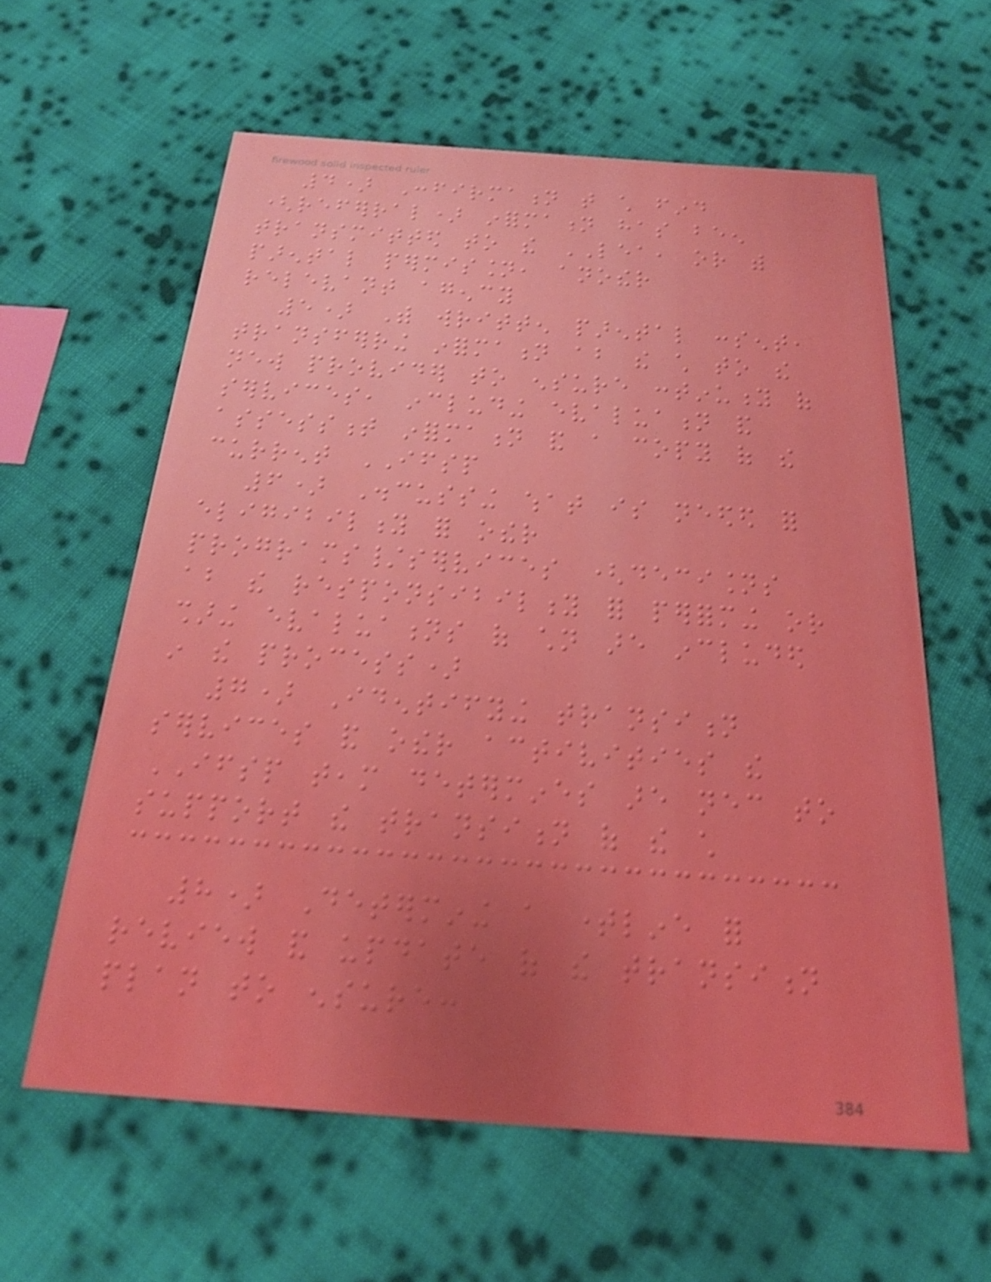4) Confirmation that child find
(referral) information has been
transmitted to the LEA, or with
parental permission, another
relevant agency
5) With written parental consent,
transferring information about the child to the
new provider to ensure continuity of
services, including evaluation and
assessment information and a copy of the
current IFSP
6) Discussing what is needed for
eligibility for other
programs/services (decisions
about the responsibility for performing or
sharing evaluations of children are included
in the process)
7) Identifying transition
services and other activities the
IFSP team determines are necessary to
support the transition of the child
8) Determining a timeline for
review and update of the transition
plan to ensure:
